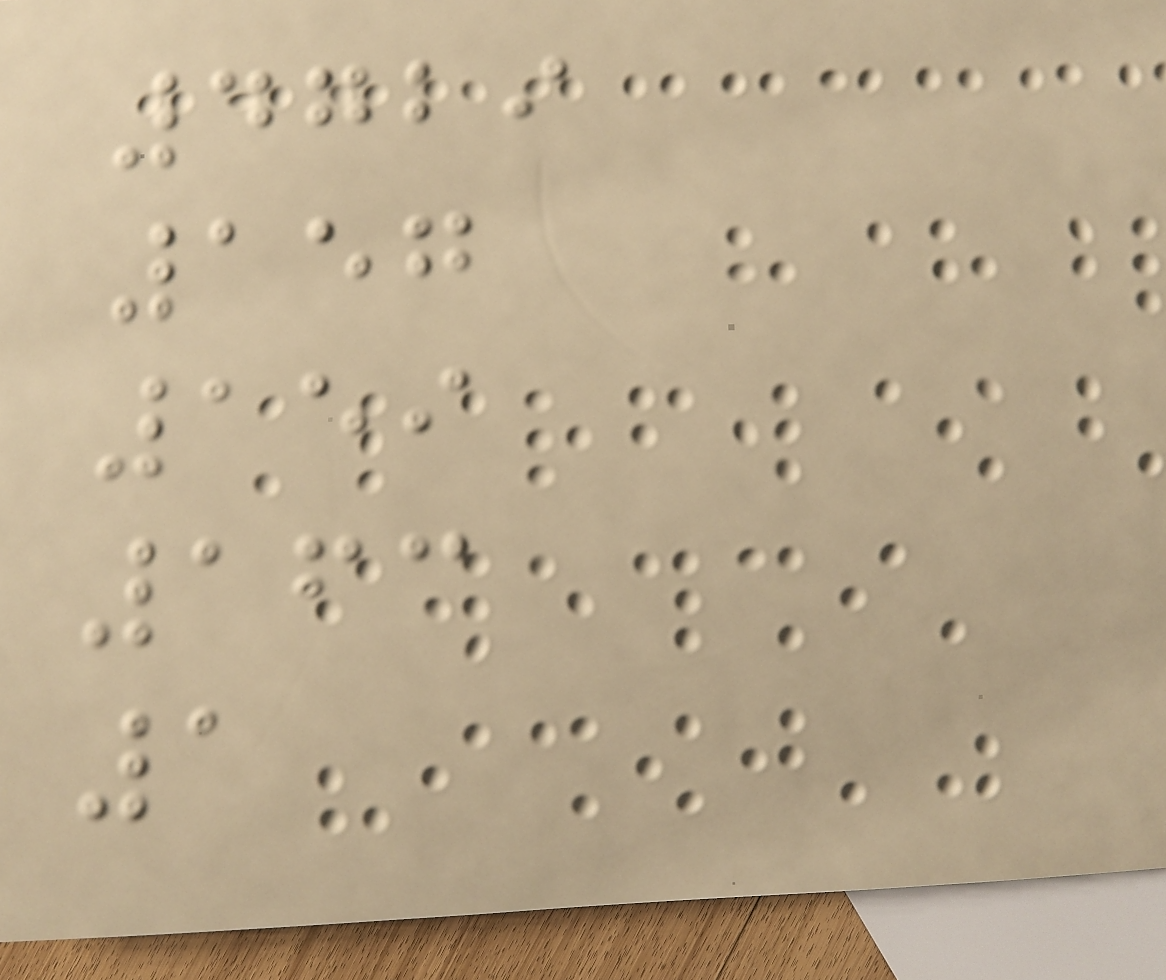4729
157
159
163
1
